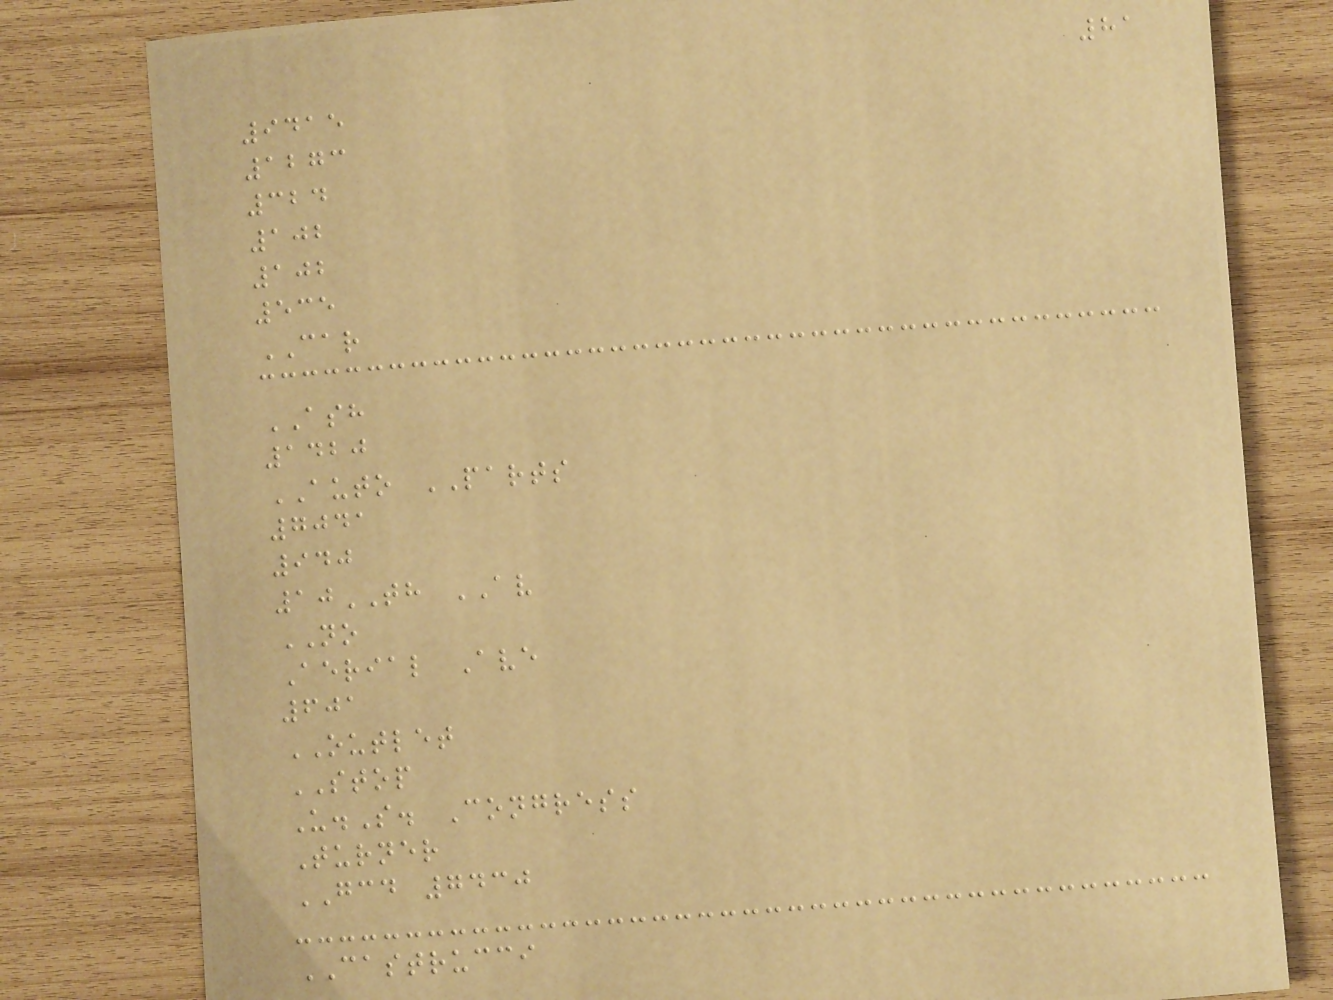81
9415
1273
324
102
102
535
CAR
ASH
1420
AUTO PARTS
7041
940
10TH AV
NO
Aerial Ave
601
OUTLET
STOP
U.S. Congress
Turner
GCD 7430
CASTRUCCI
